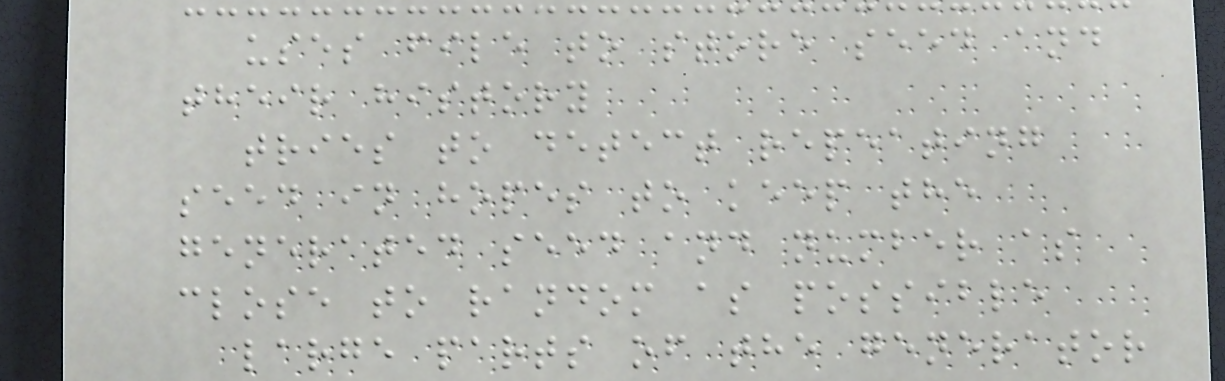uses file to store seed and
their history
tries to detect repeating
seed in hopes to keep the
generated seed and number as
close to random as possible
large parts of the generator
